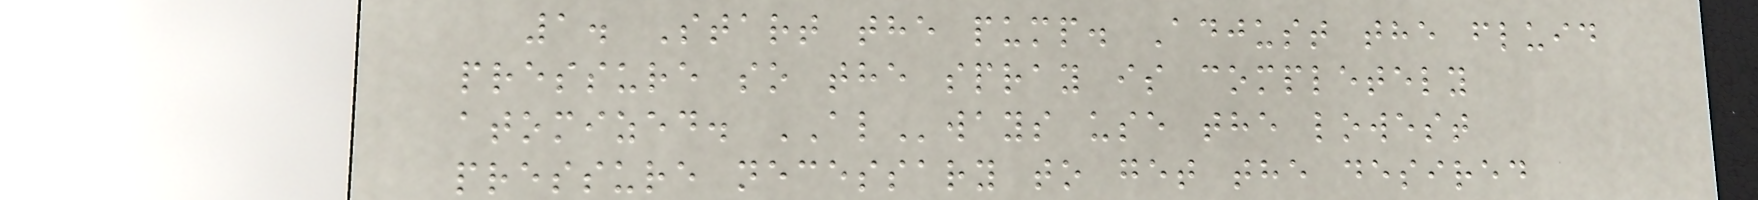1. Start the pump. Adjust the fluid
pressure so the spray is completely
atomized. ALways use the lowest
pressure necessary to get the desired
